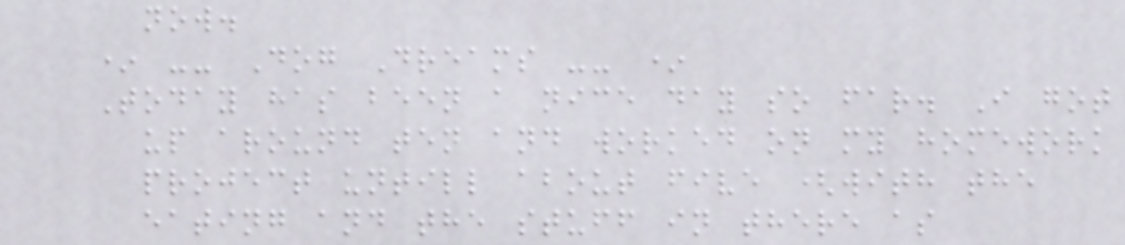now.
* -- Dog Dreams -- *
Today has been a nice day so far. I got
up around ten and worked on my homework
project untill about five (with the
eating and the stuff in there as
